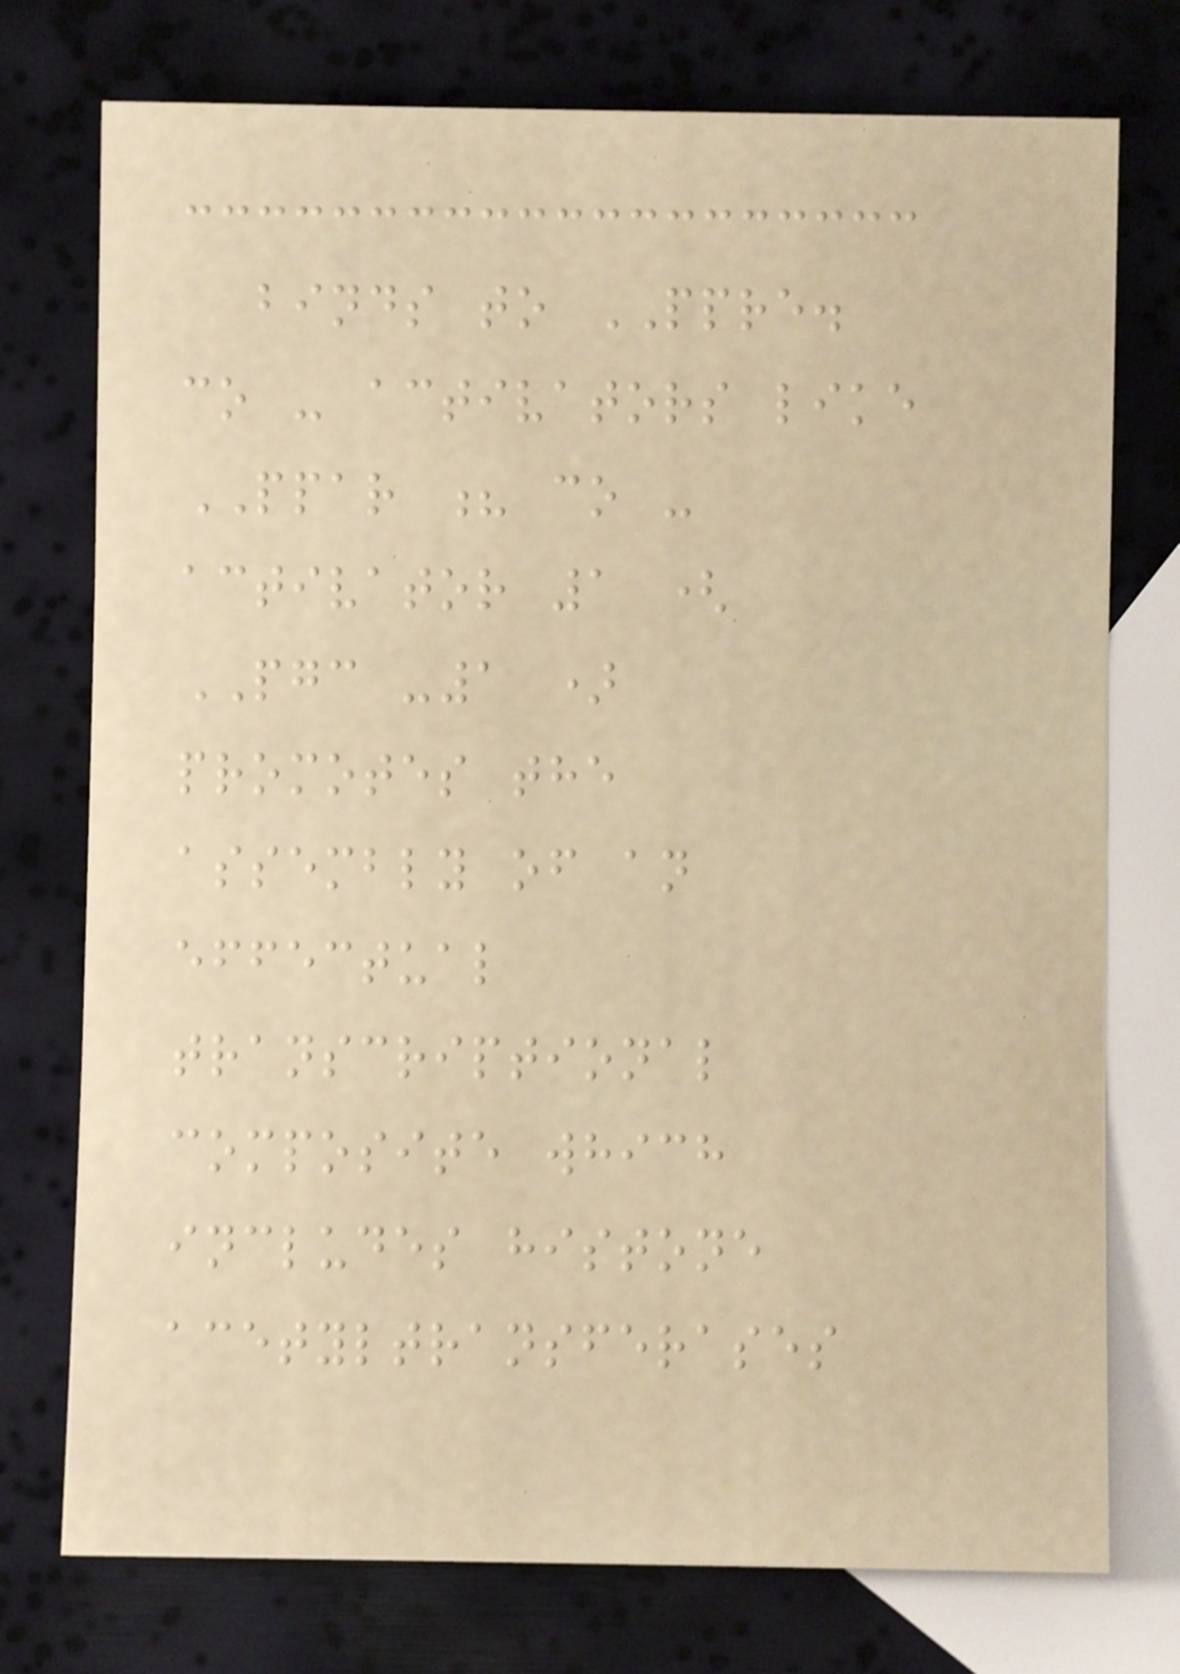binds to PPRE.
co - activators like
PPAR ? co -
activator 1 (
PGC -1 )
promotes the
assembly of an
effectual
transcriptional
composite which
includes histone
acetyltransferases
